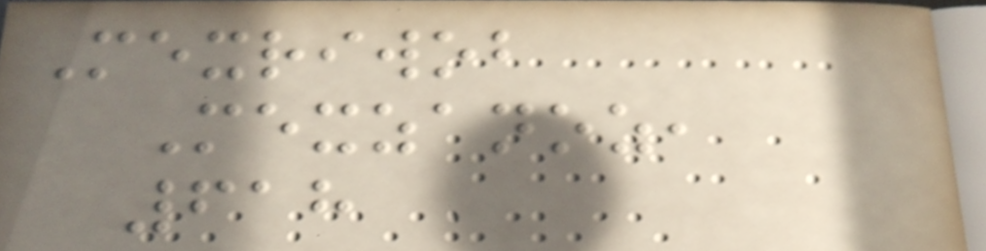Mexriwob
Mexzanoz,
618
